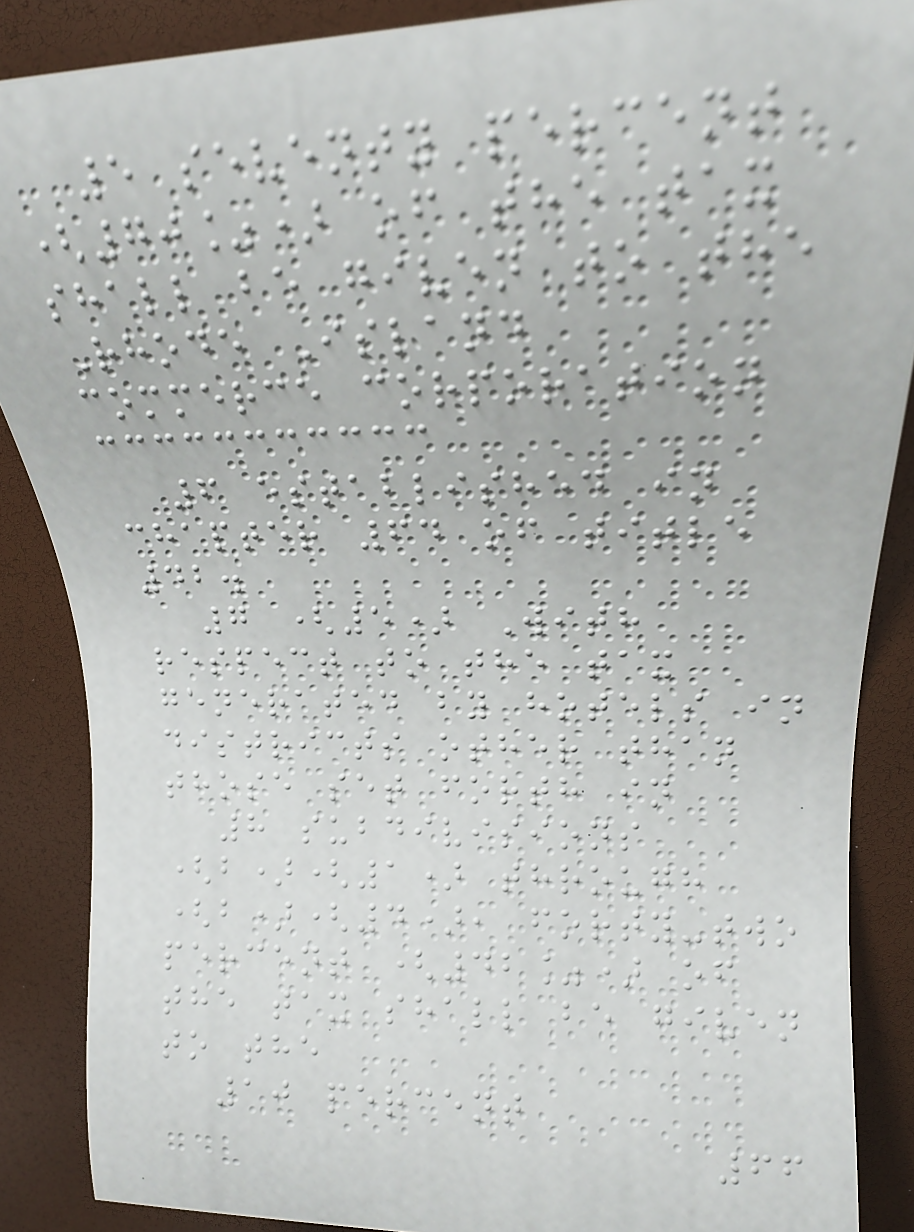5 seventy percent
(70%) of the tax
shall be given to the
Rhode Island
commerce corporation
6 established in
chapter 64 of title
42.
7 (5) With
respect to the tax
generated by hotels in
districts other than
those set forth in
8 subdivisions
(b)(1) through
(b)(4), forty-two
percent (42%) of
the tax shall be given
to the
10 percent
66
